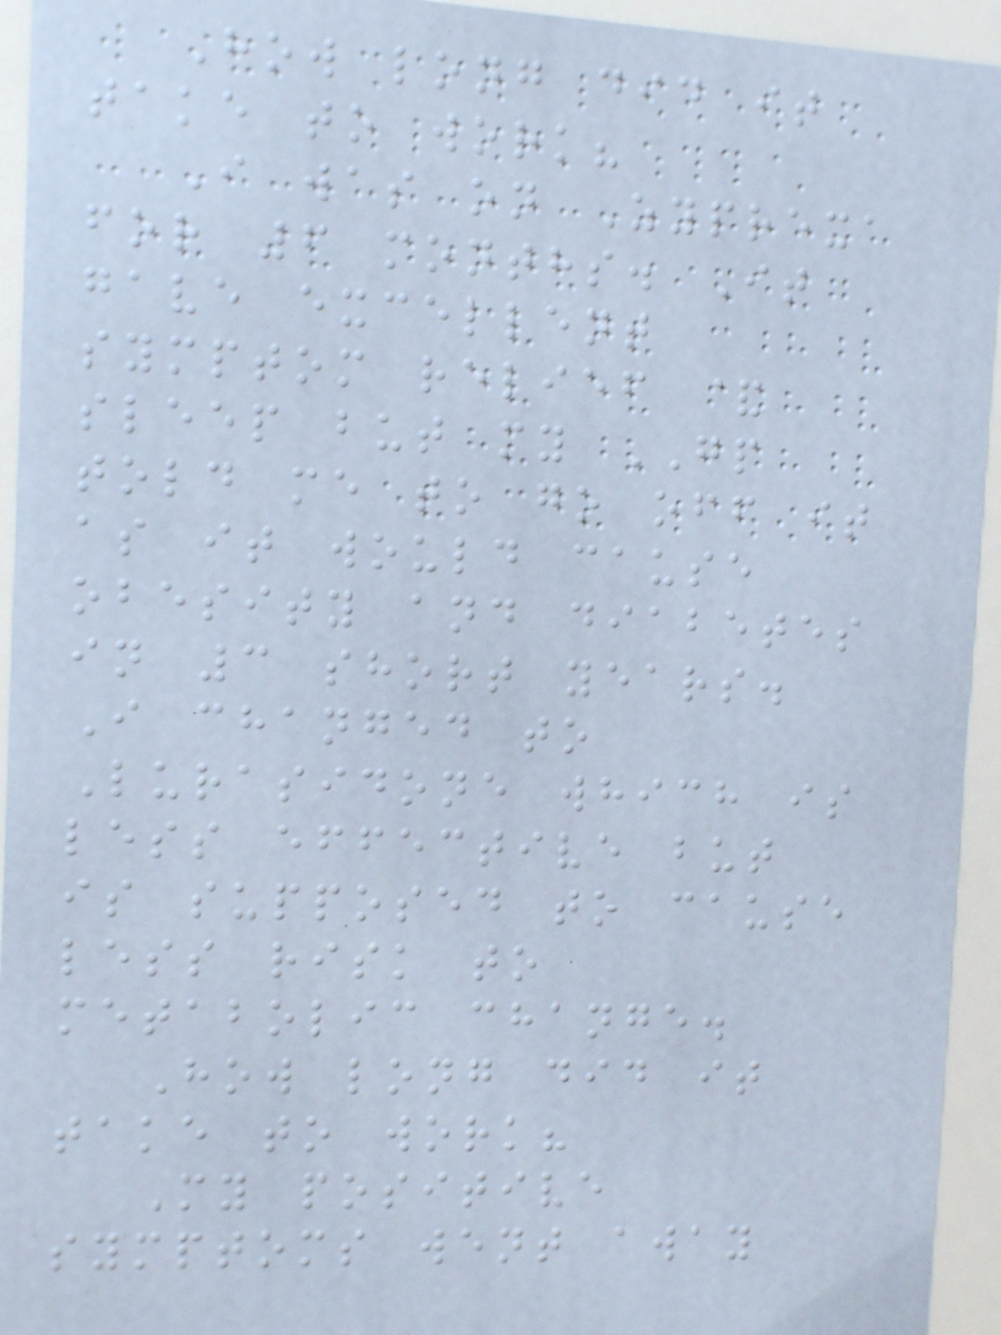How long did it
take to work?
I was on Zyprexa
for 6 months. It
gave excellent
symptom relief &
sleep but my GP
told me to go off it
as it would cause
obesity and diabetes
in 3 short years.
I changed to
Lurasidone which is
less effective but
is supposed to cause
less risk to
metabolic change.
How long did it
take to work?
My positive
symptoms went away
